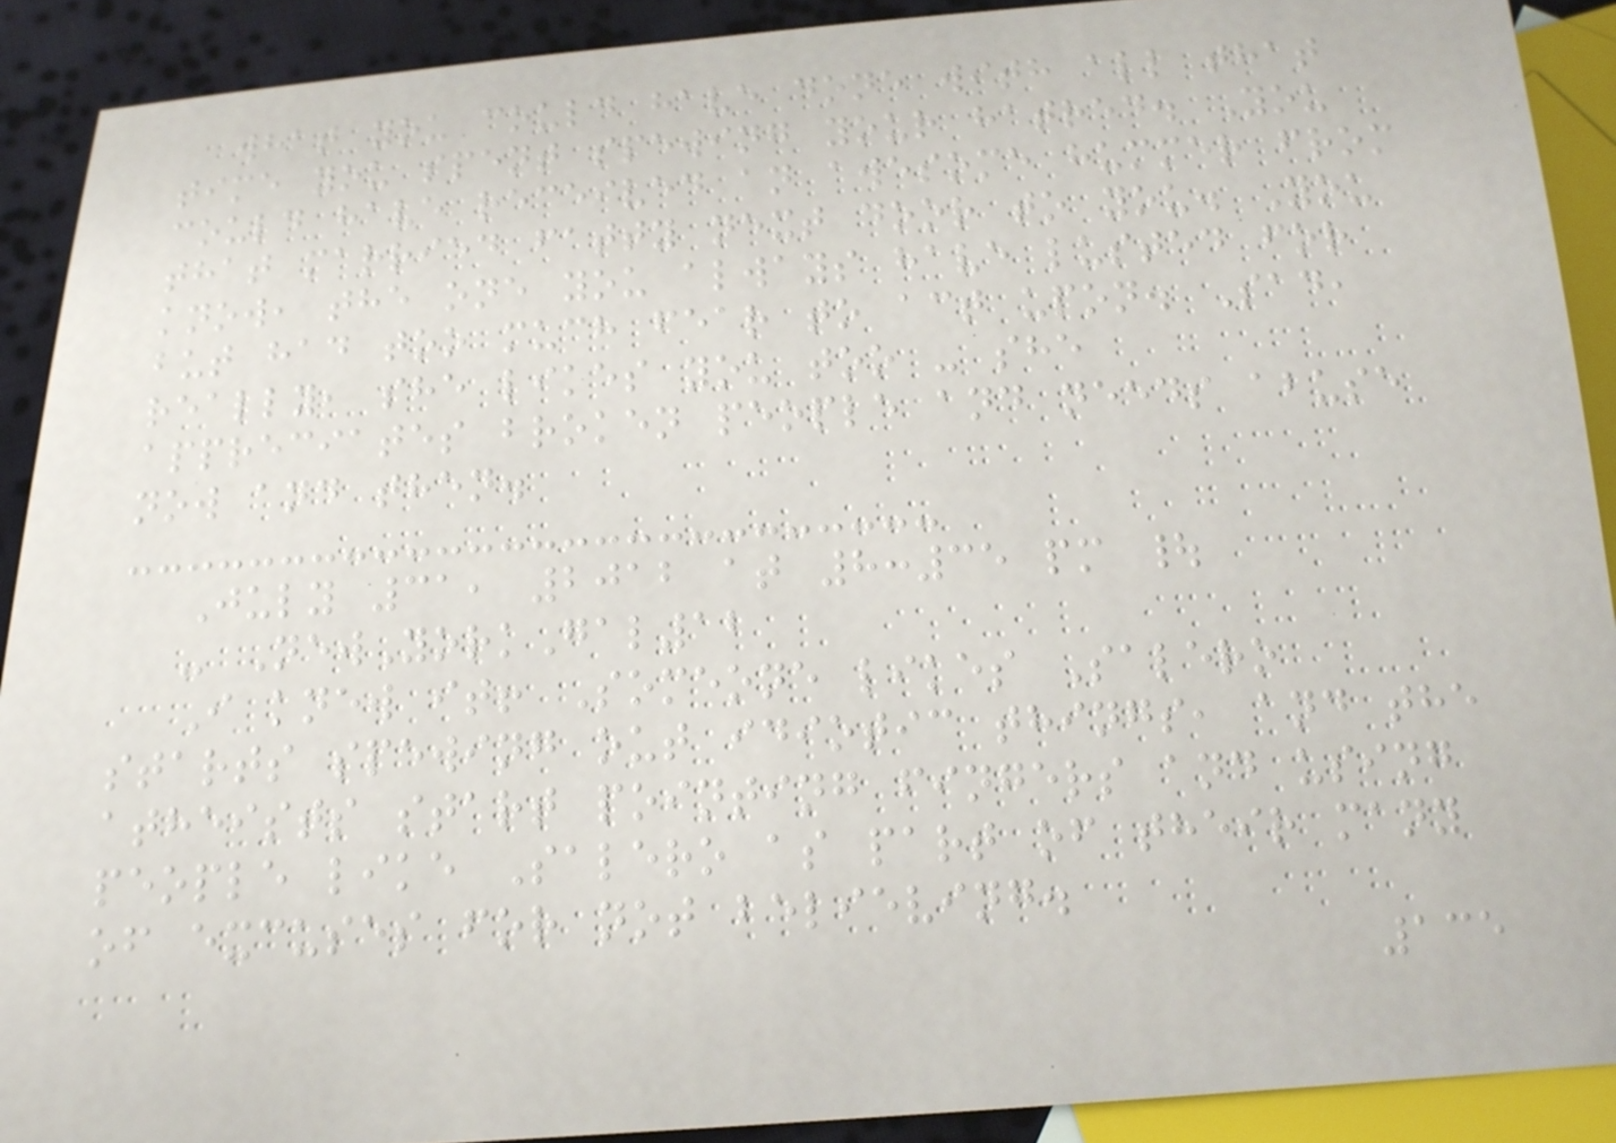what you could have done with all that
time you spent spewing your hatred. You
could have received an awesome hummer from
that married fatty next door to you. You
know, the one you always have lusted for
but had too much fear to act upon. Sad,
really, she likes you too - she
appreciates broken people and needs abuse
now and then.
July 31, 2012 at 8:35 pm |
- NewYorkGal12
I knew it! Someone likes Salero
starts spewing out idiotic things, and the
atheists start pointing fingers and using
people like Salero as part of their many
of excuses for not believing.
135
